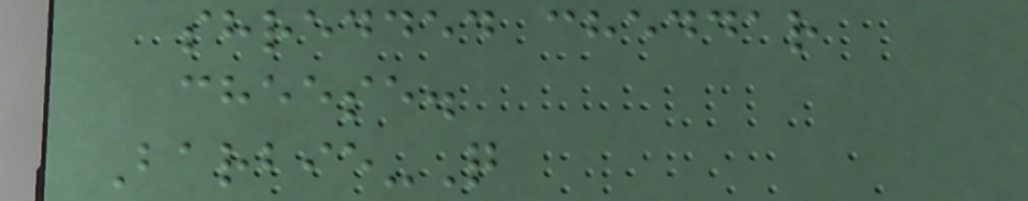shredded cheddar
cheese.
Barbie-Q
